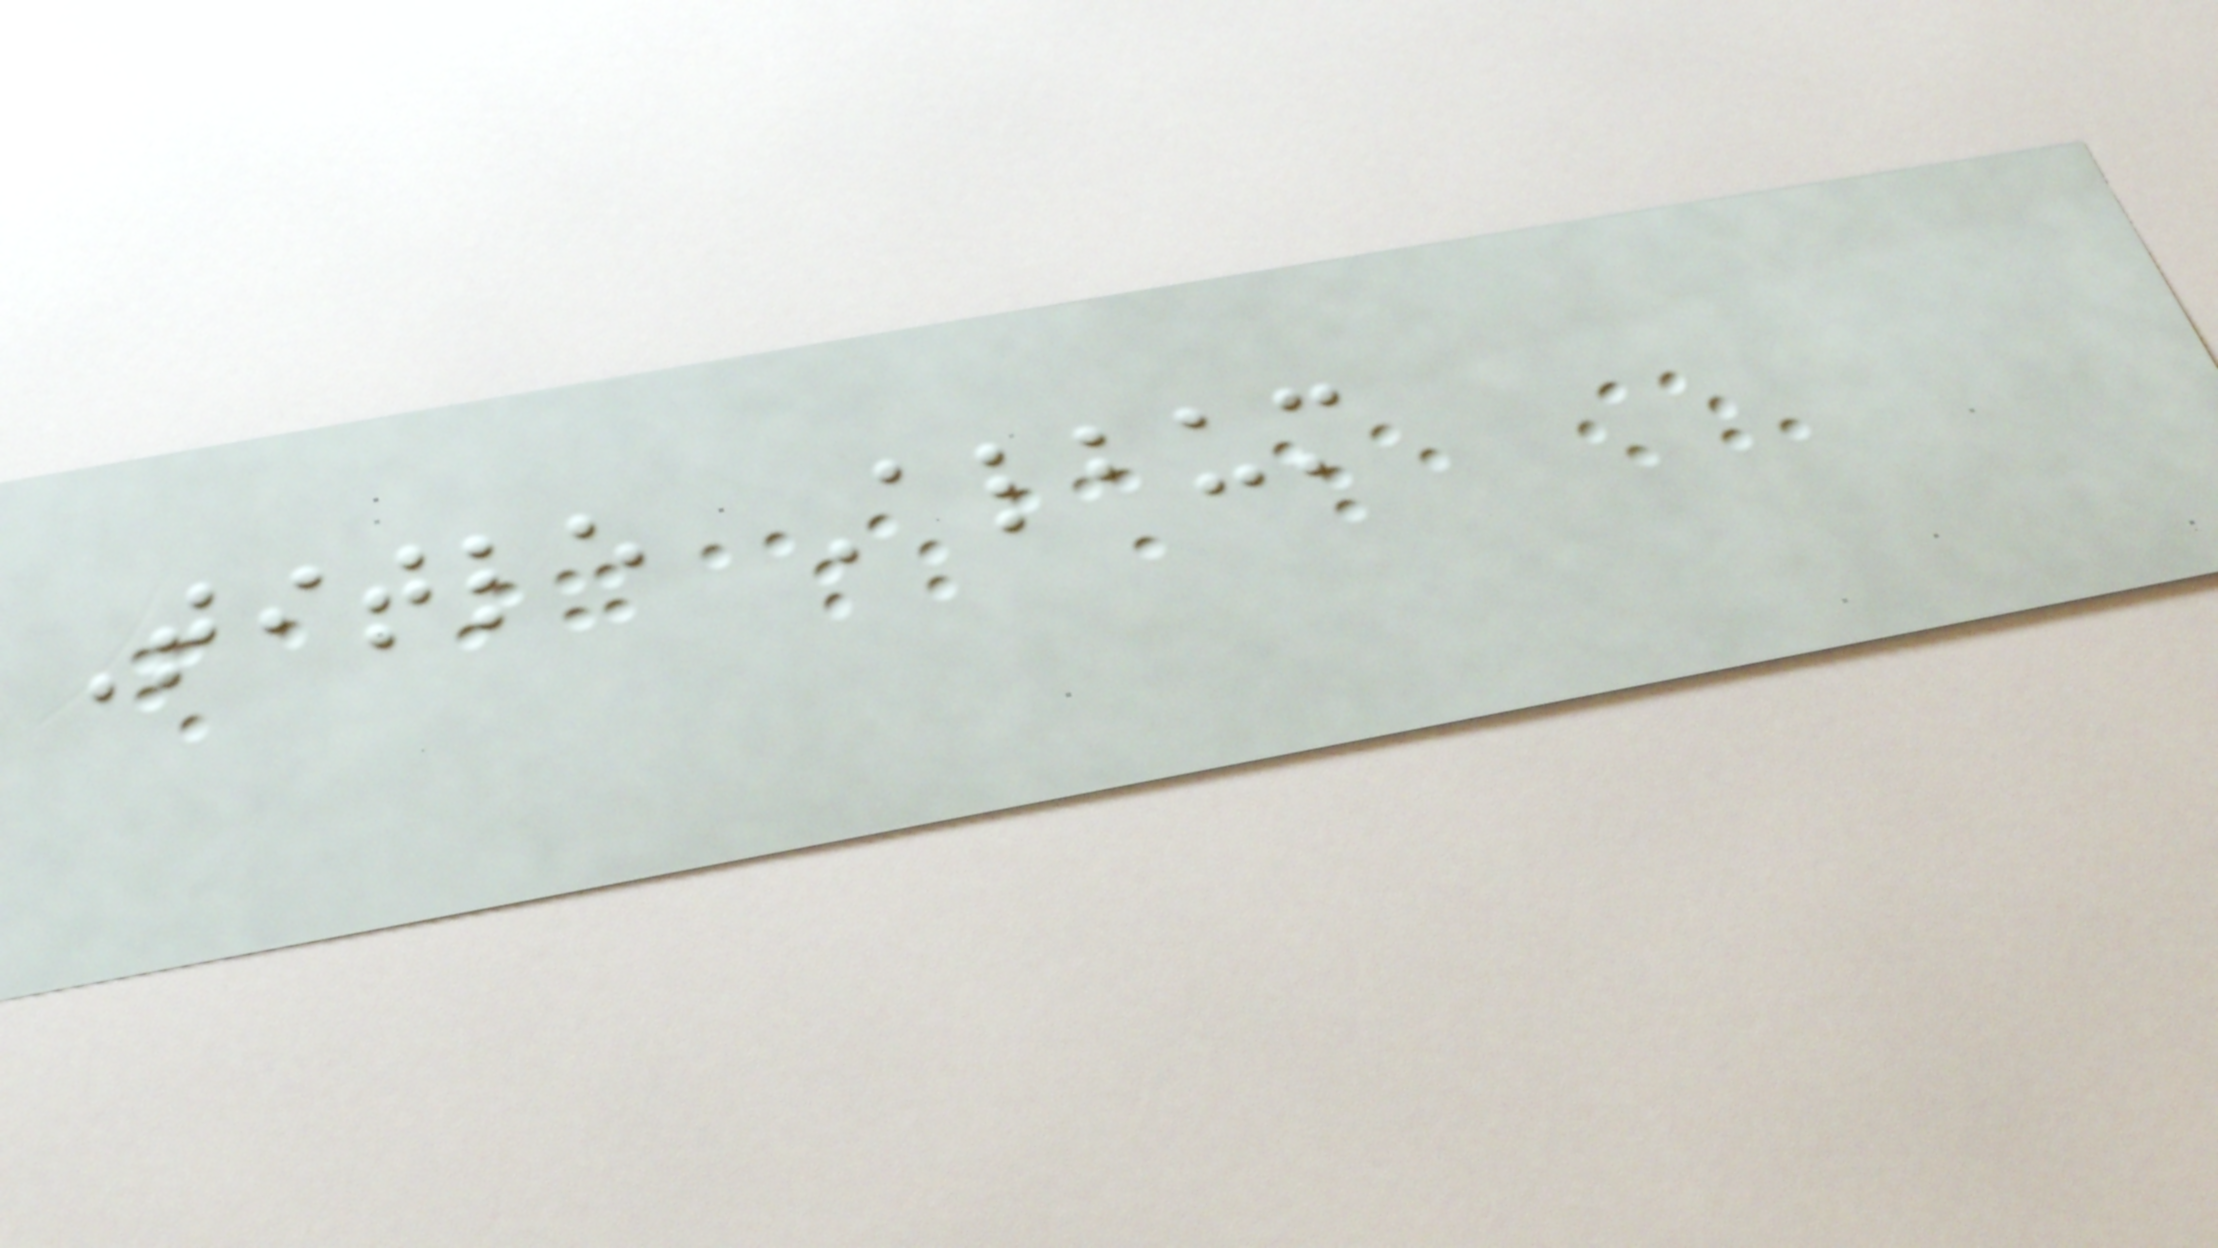Title Album
